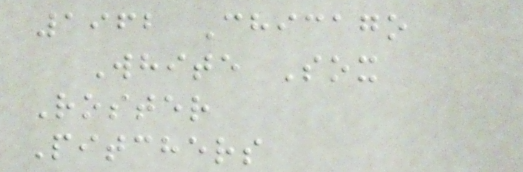1962 Chicago
White Sox
Roster
Pitchers
